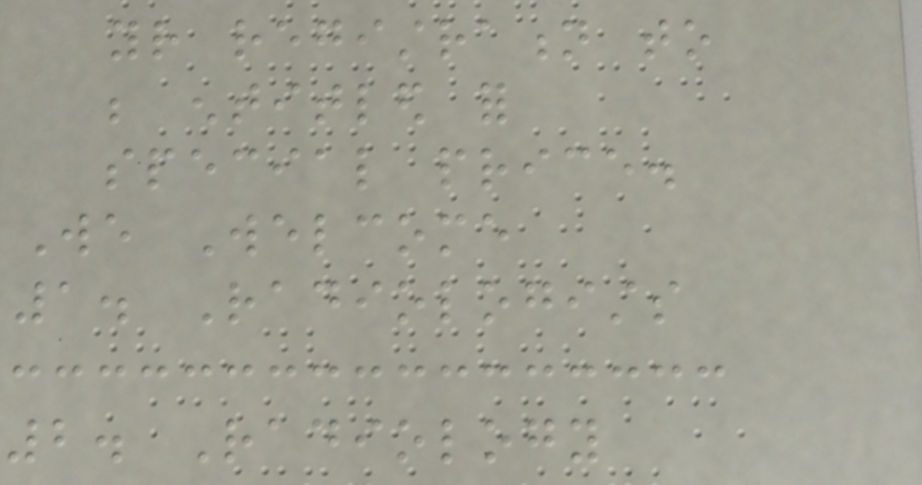your registration to
be entitled for
special price.
We Welcome
1. Radiologists
2. Radiology
